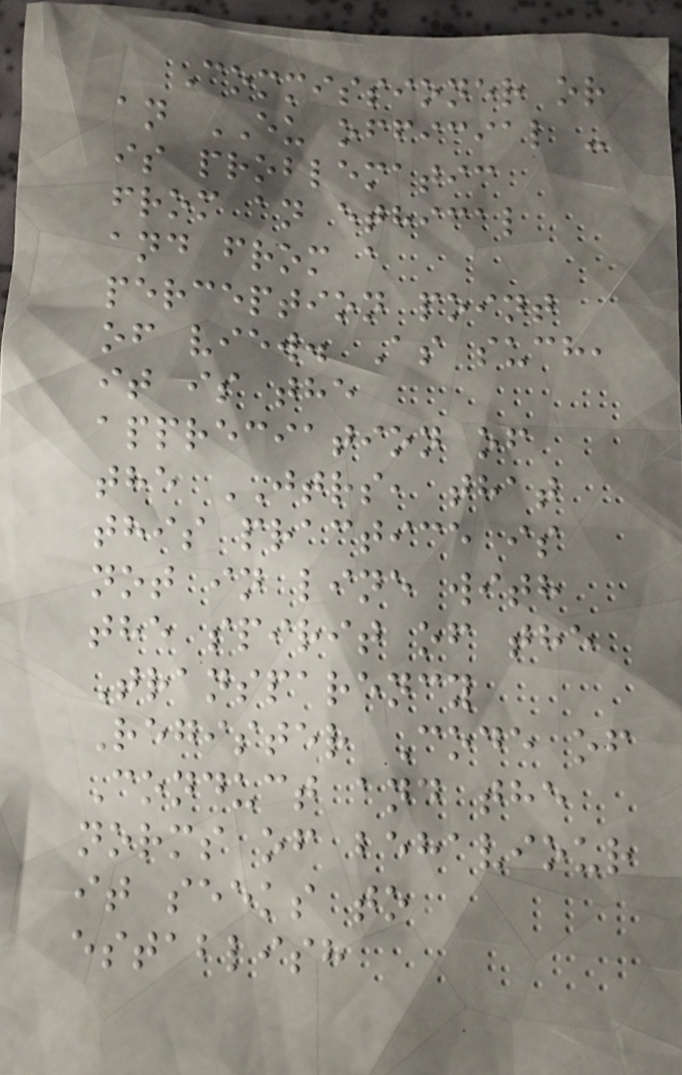Commissioner or
an EU official -
is problematic
from an ethical
and from a
perception point
of view. As such,
it is the
appreciation of
the JTRS, that
this practice is
not in line with
the spirit of the
Transparency
Register Code of
Conduct and the
norms of behaviour
it seeks to
establish
